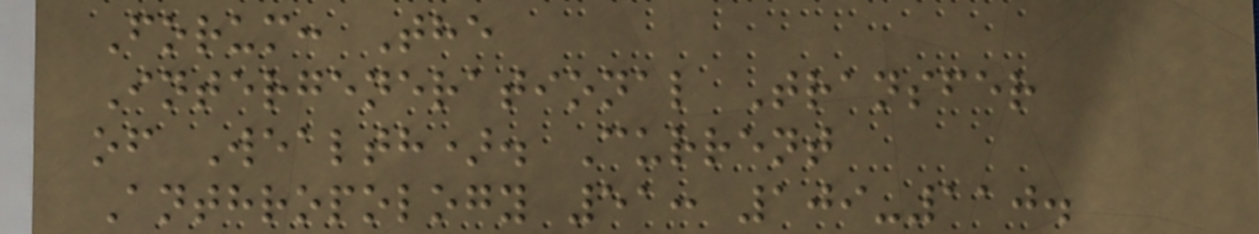Forum: The
Intergenerational Transfer
of Wealth). Current
Anthropology 51: 109-110.
